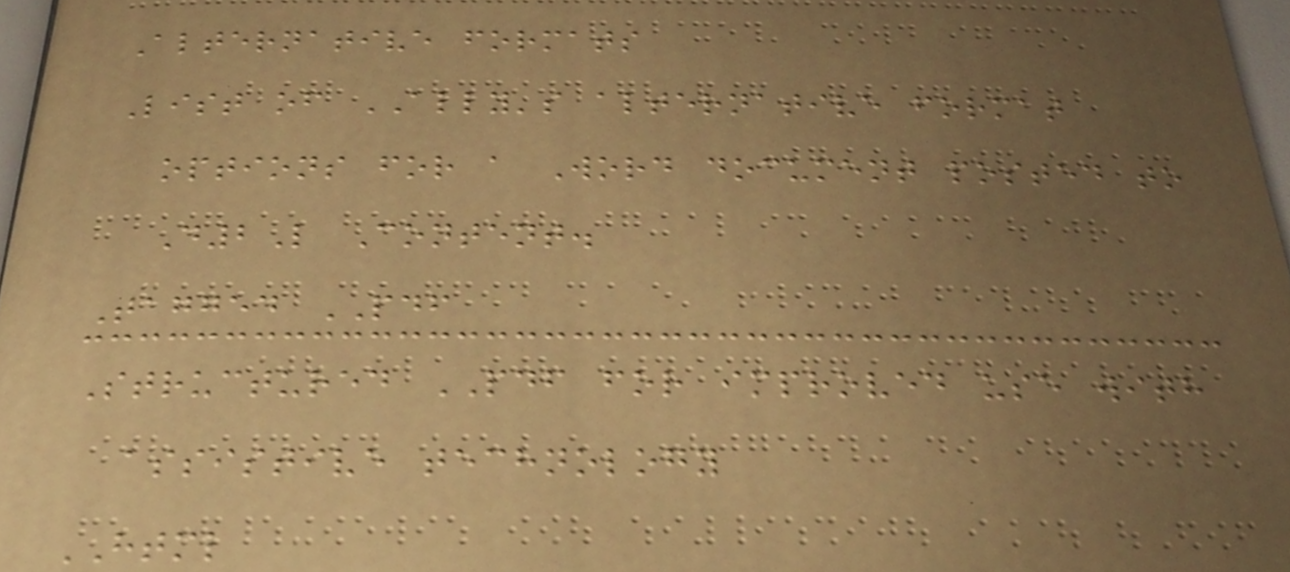Alternative formats
List of ALLY's alternative format
options for a Word document posted to
D2L Content.
Tagged PDF
Structured PDF for improved use with
assistive technology
HTML
